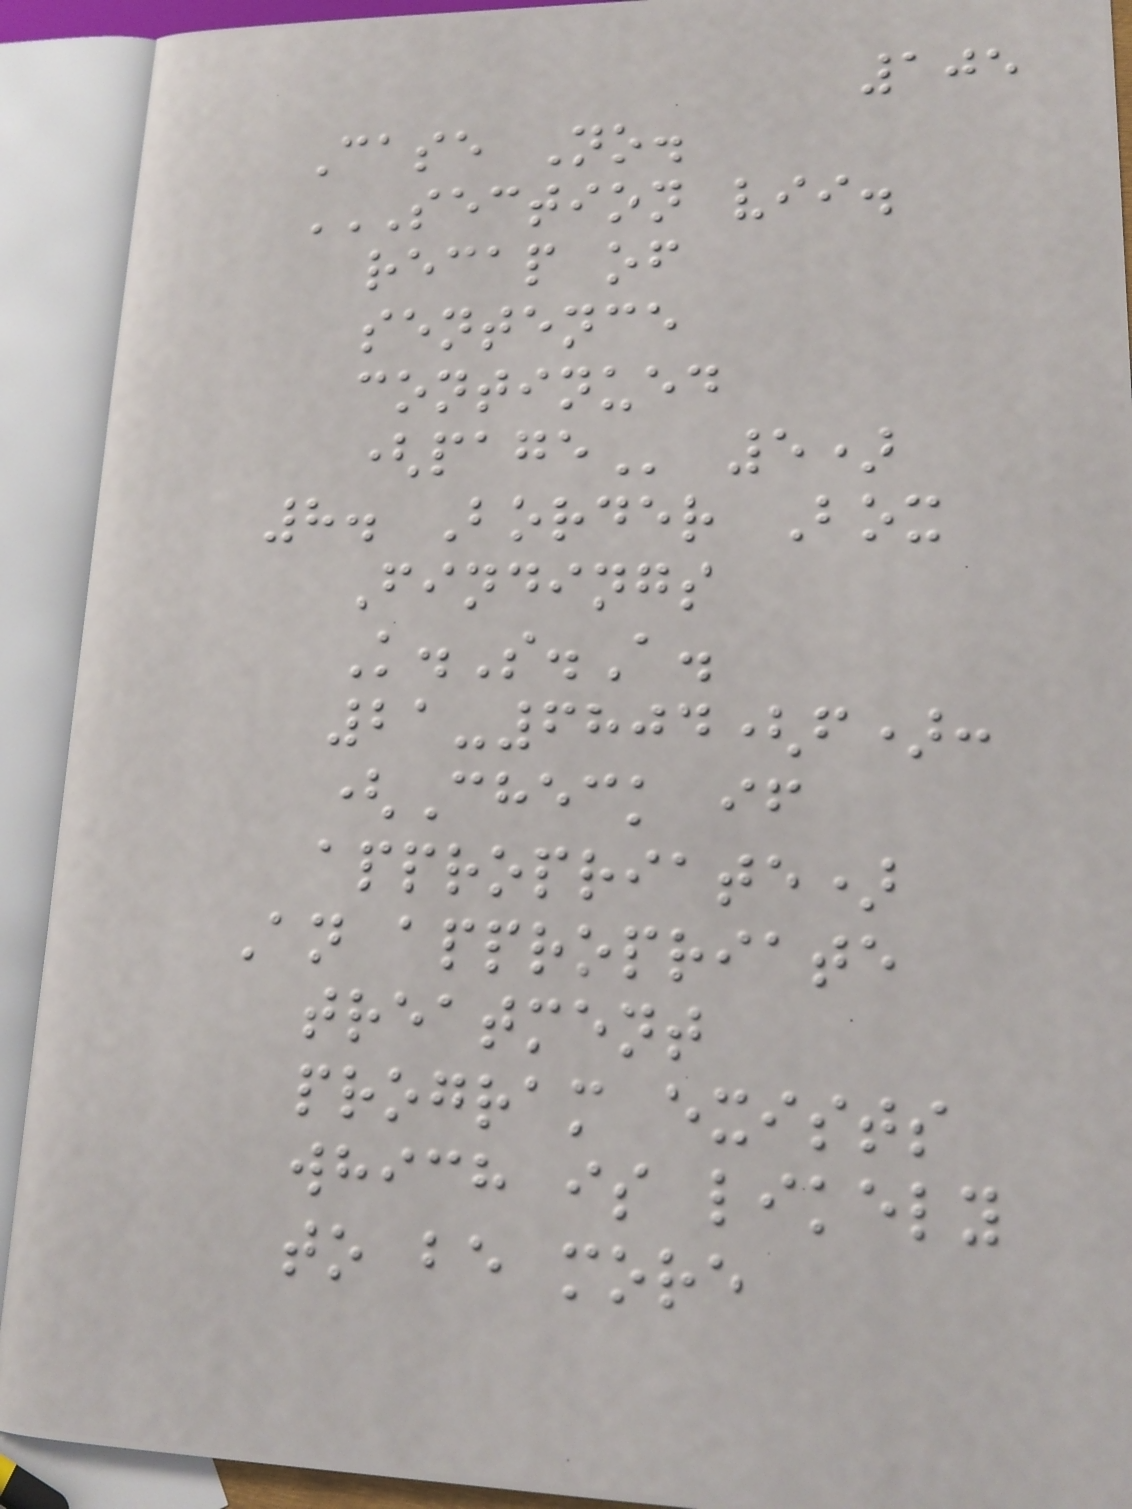105
Case No.
SECTION VII.
RECAP OF
SENTENCE
CONTINUED
(PAGE 5)
8. Border Box
Findings
K.S.A.
21-6804(f):
(Check if
appropriate)
An appropriate
treatment
program exists
which is likely
to be more
